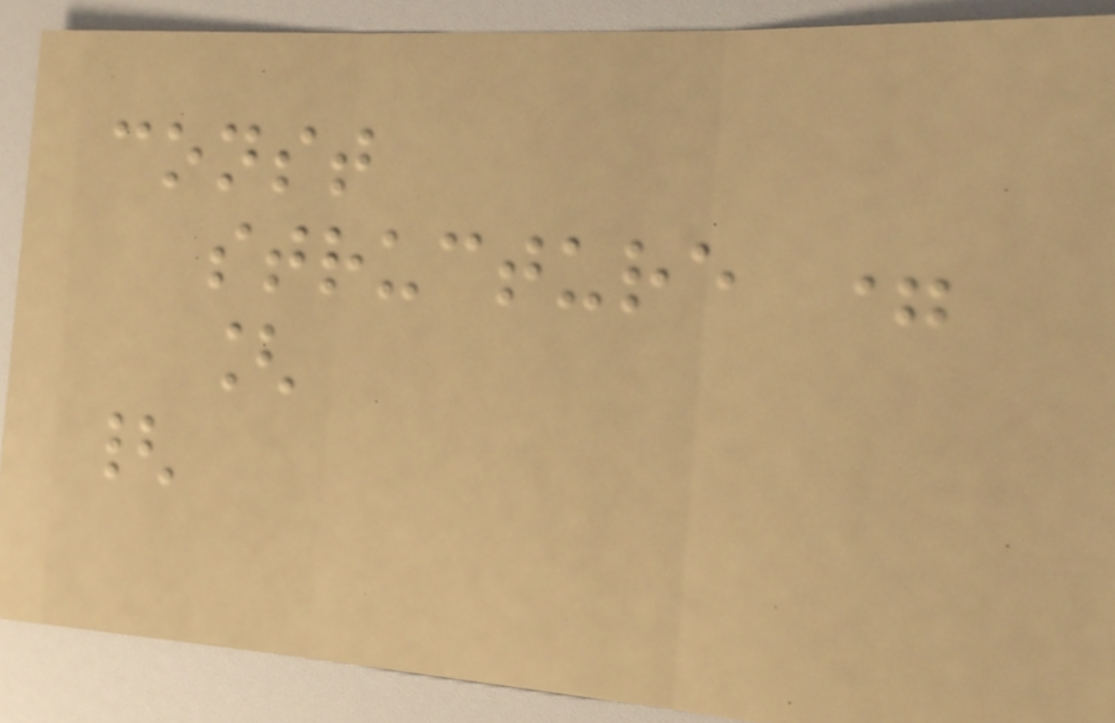const
structure =
[
{
